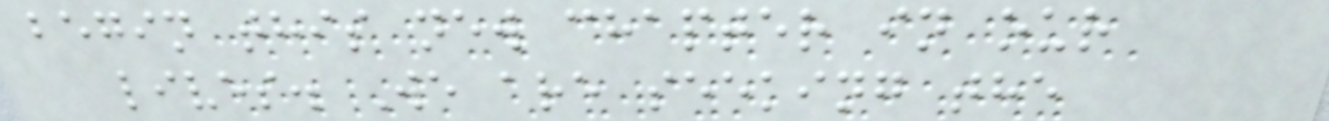begin this new chapter in our
lives. We are seeking the
